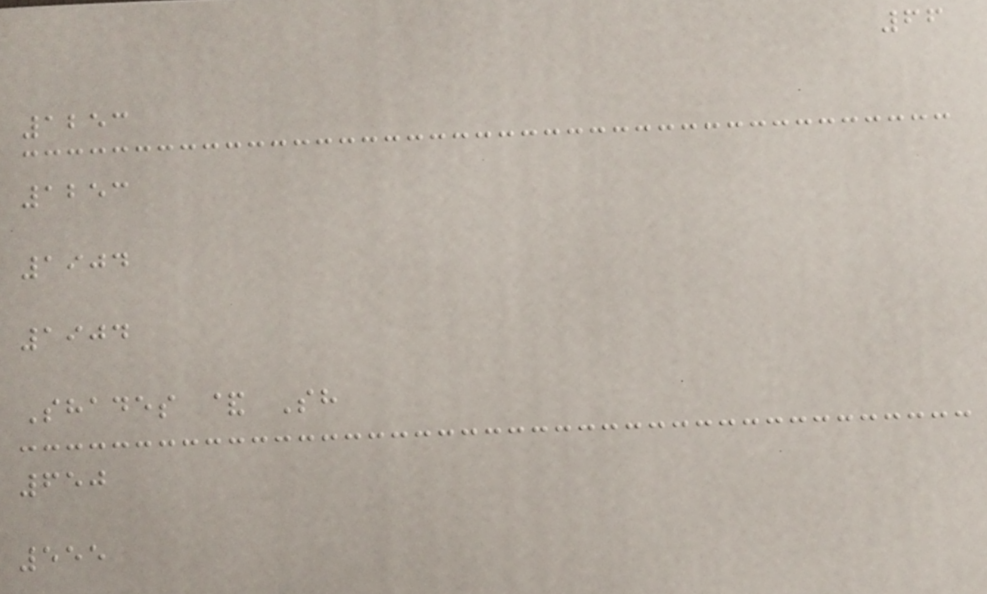66
1253
1253
1904
1904
Shades & Sh
650
555
